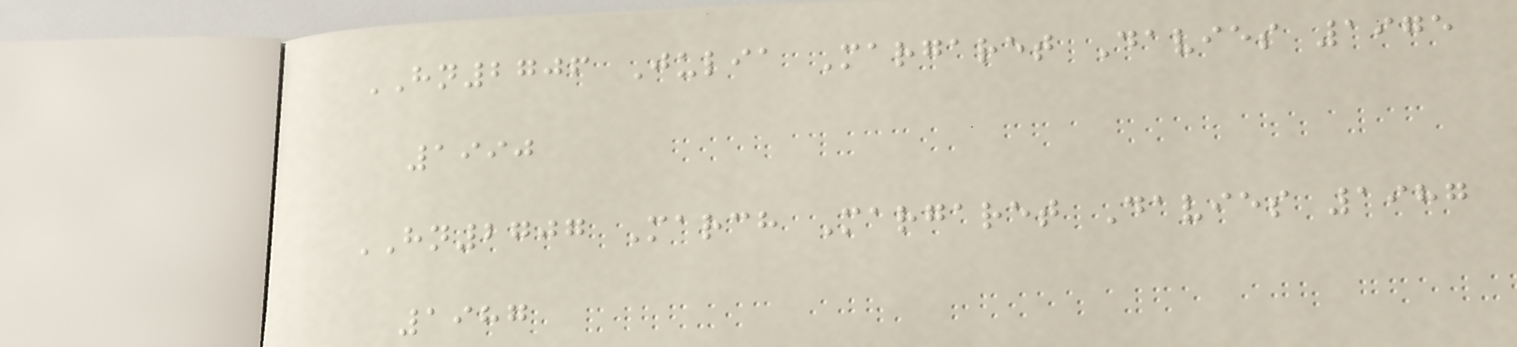HN2706 Julia Margaret Davies 1975
1990
HN2707 March Margaret Davies 1987
1987
